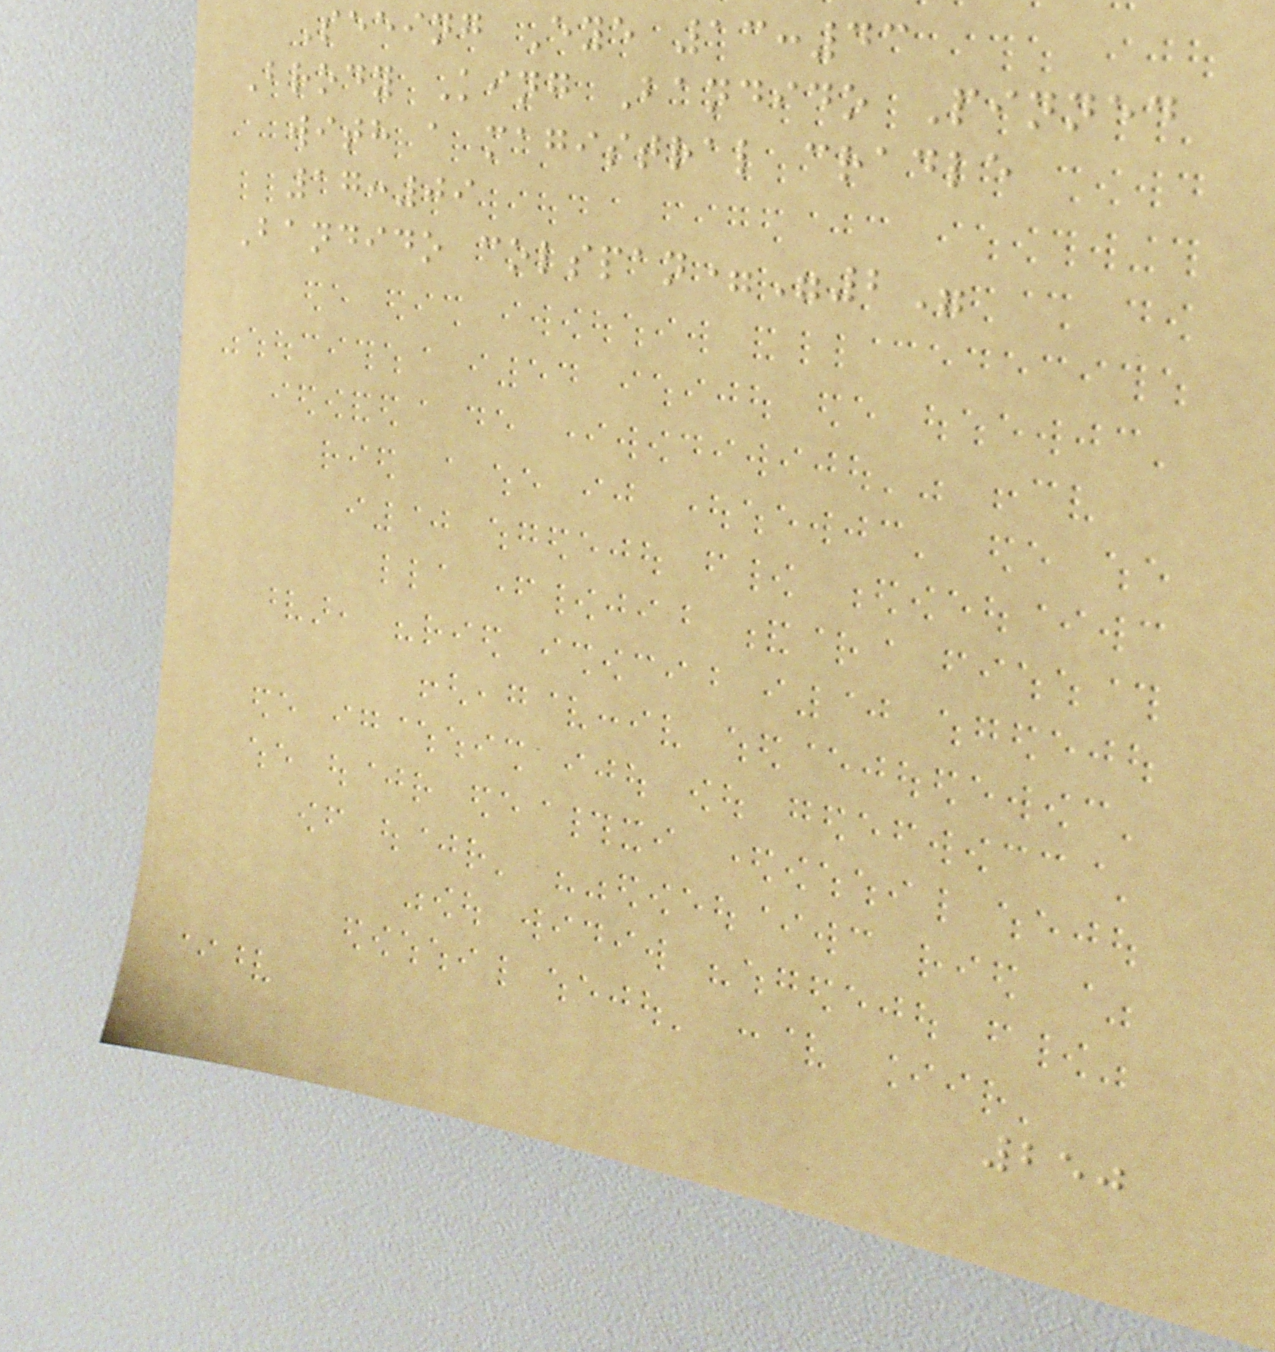Seeing Eye 13:43
Brody King Bandido Pinned
with a magistral cradle
17:09
Bandido colspan="2"
250
